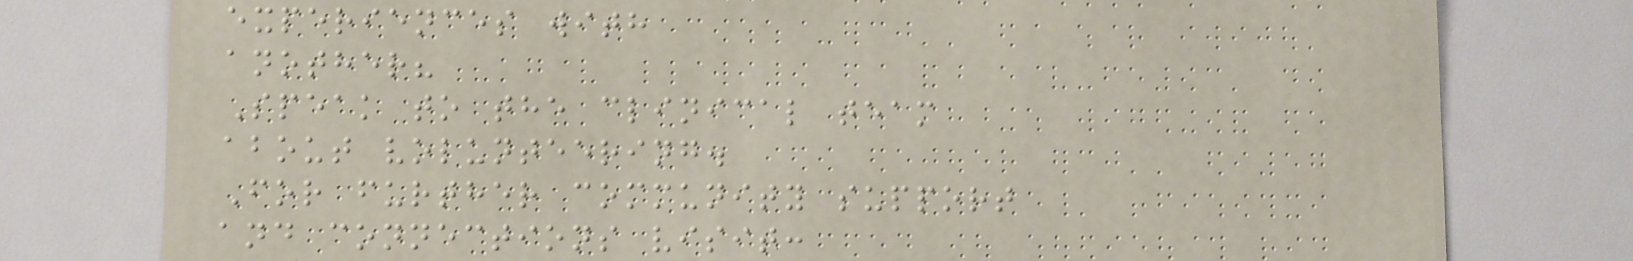experiences with
another?
Speak to the clinical team
about volunteering.
For further community support
and connections visit:
